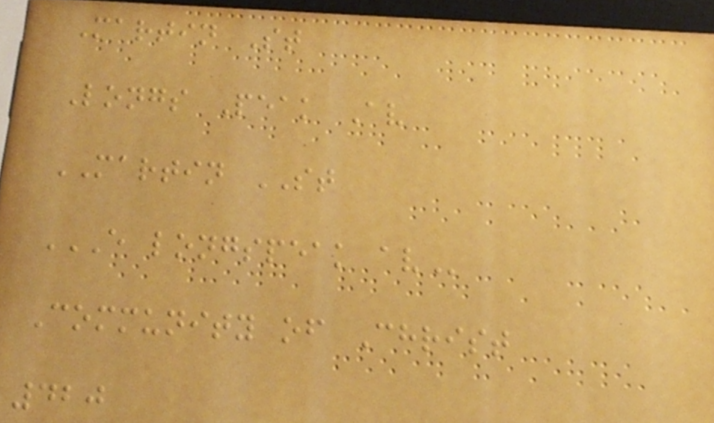Martin St
Longs Peak Av
MARTIN ST
E LONGSPEAK AV
Community of Christ
420
